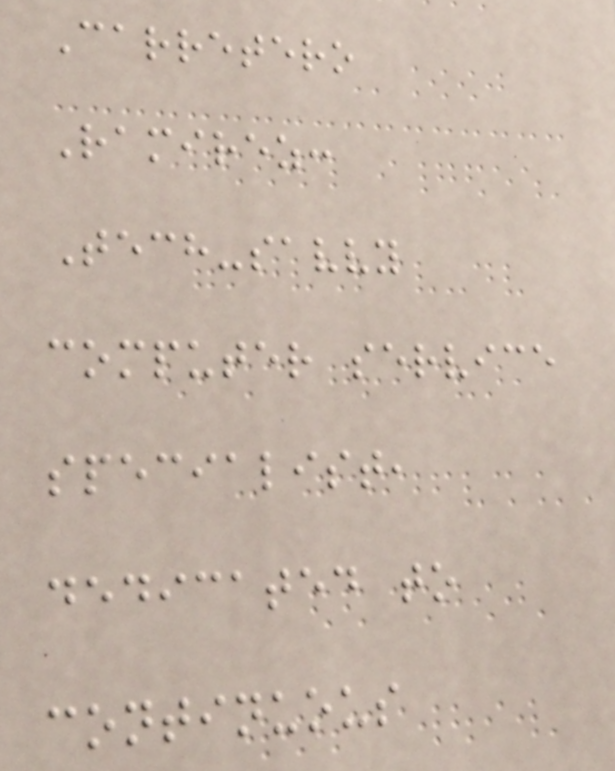Carretero
Ramirez:
Tech-savvy
computer service
specialist,
dedicated to
continuous
